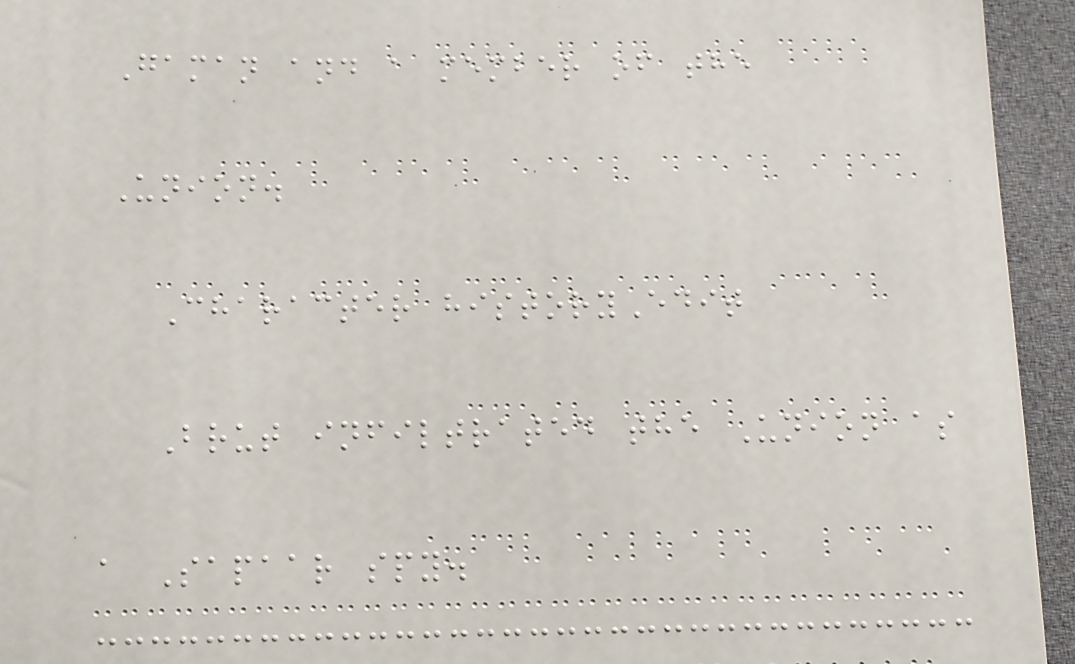Gaman and a member of the
Union.
Character historyEdit
Brut infiltrated the Union as
a Sapaar spy.
